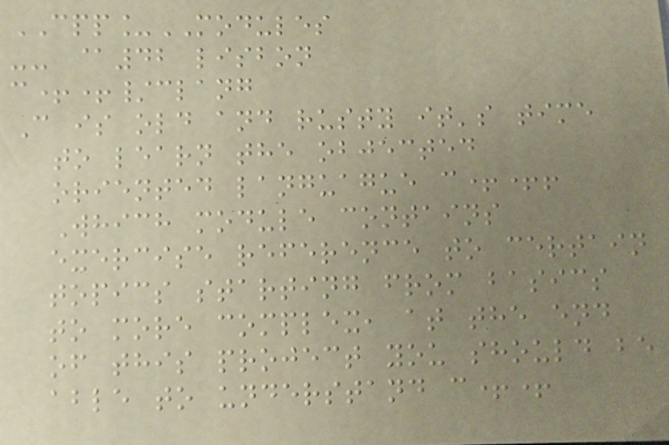CPP_MODULES
-- @42 lisbon
c++/clang
C is old and rusty it's time
to learn the objected
oriented languague c++!
Which module contains
exercise reference to certain
topics starting from basics
to more complex, at the end
of this project you should be
able to understand c++
